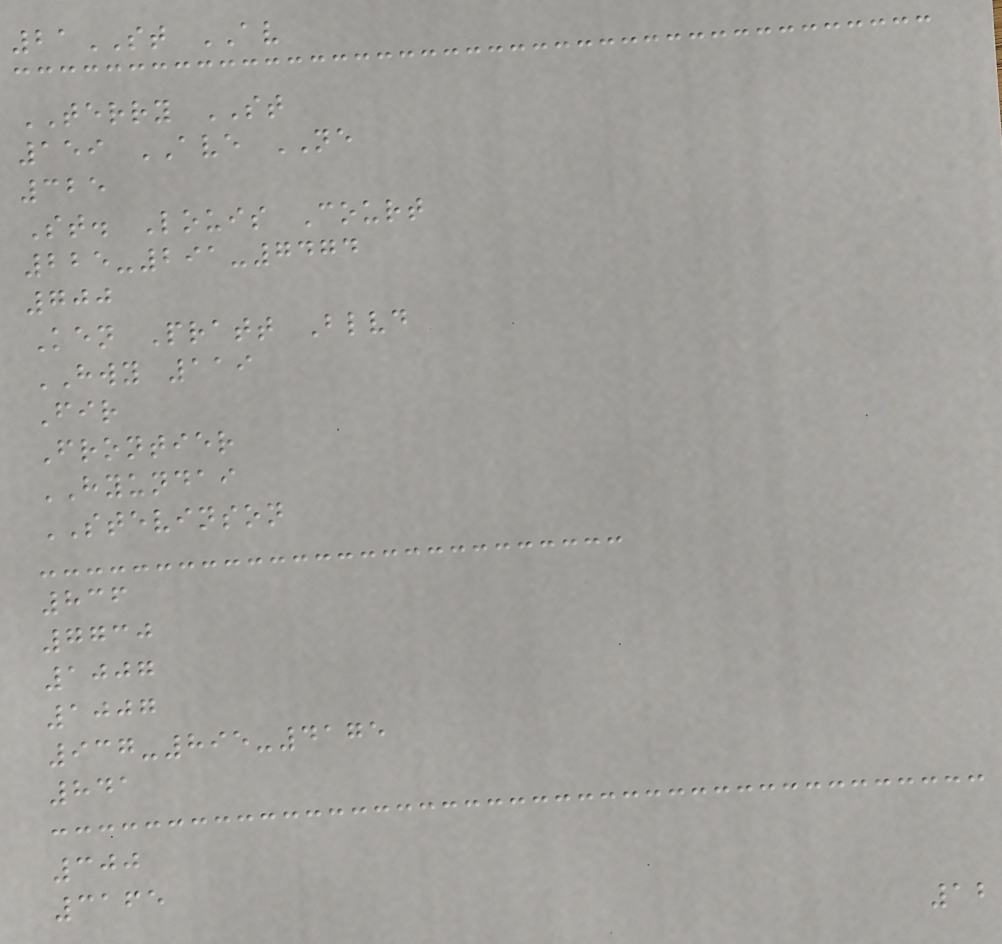21ST AV
TERRY ST
159 AVE NE
325
St. Louis Court
225-291-7474
700
Ken Pratt Blvd
HWY 119
Fir
Frontier
HYUNDAI
STEVINSON
836
7730
1007
1007
937-895-4175
841
300
3165
12
